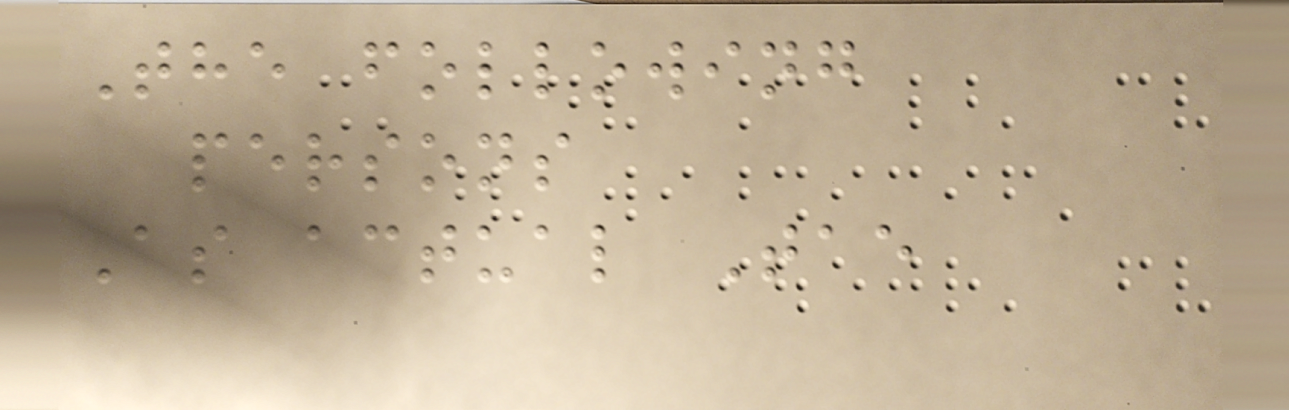The following
persons
As actual Tae
